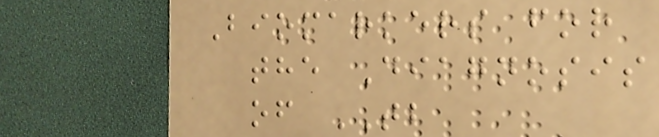Biomarkers for
the Diagnosis
of TB
